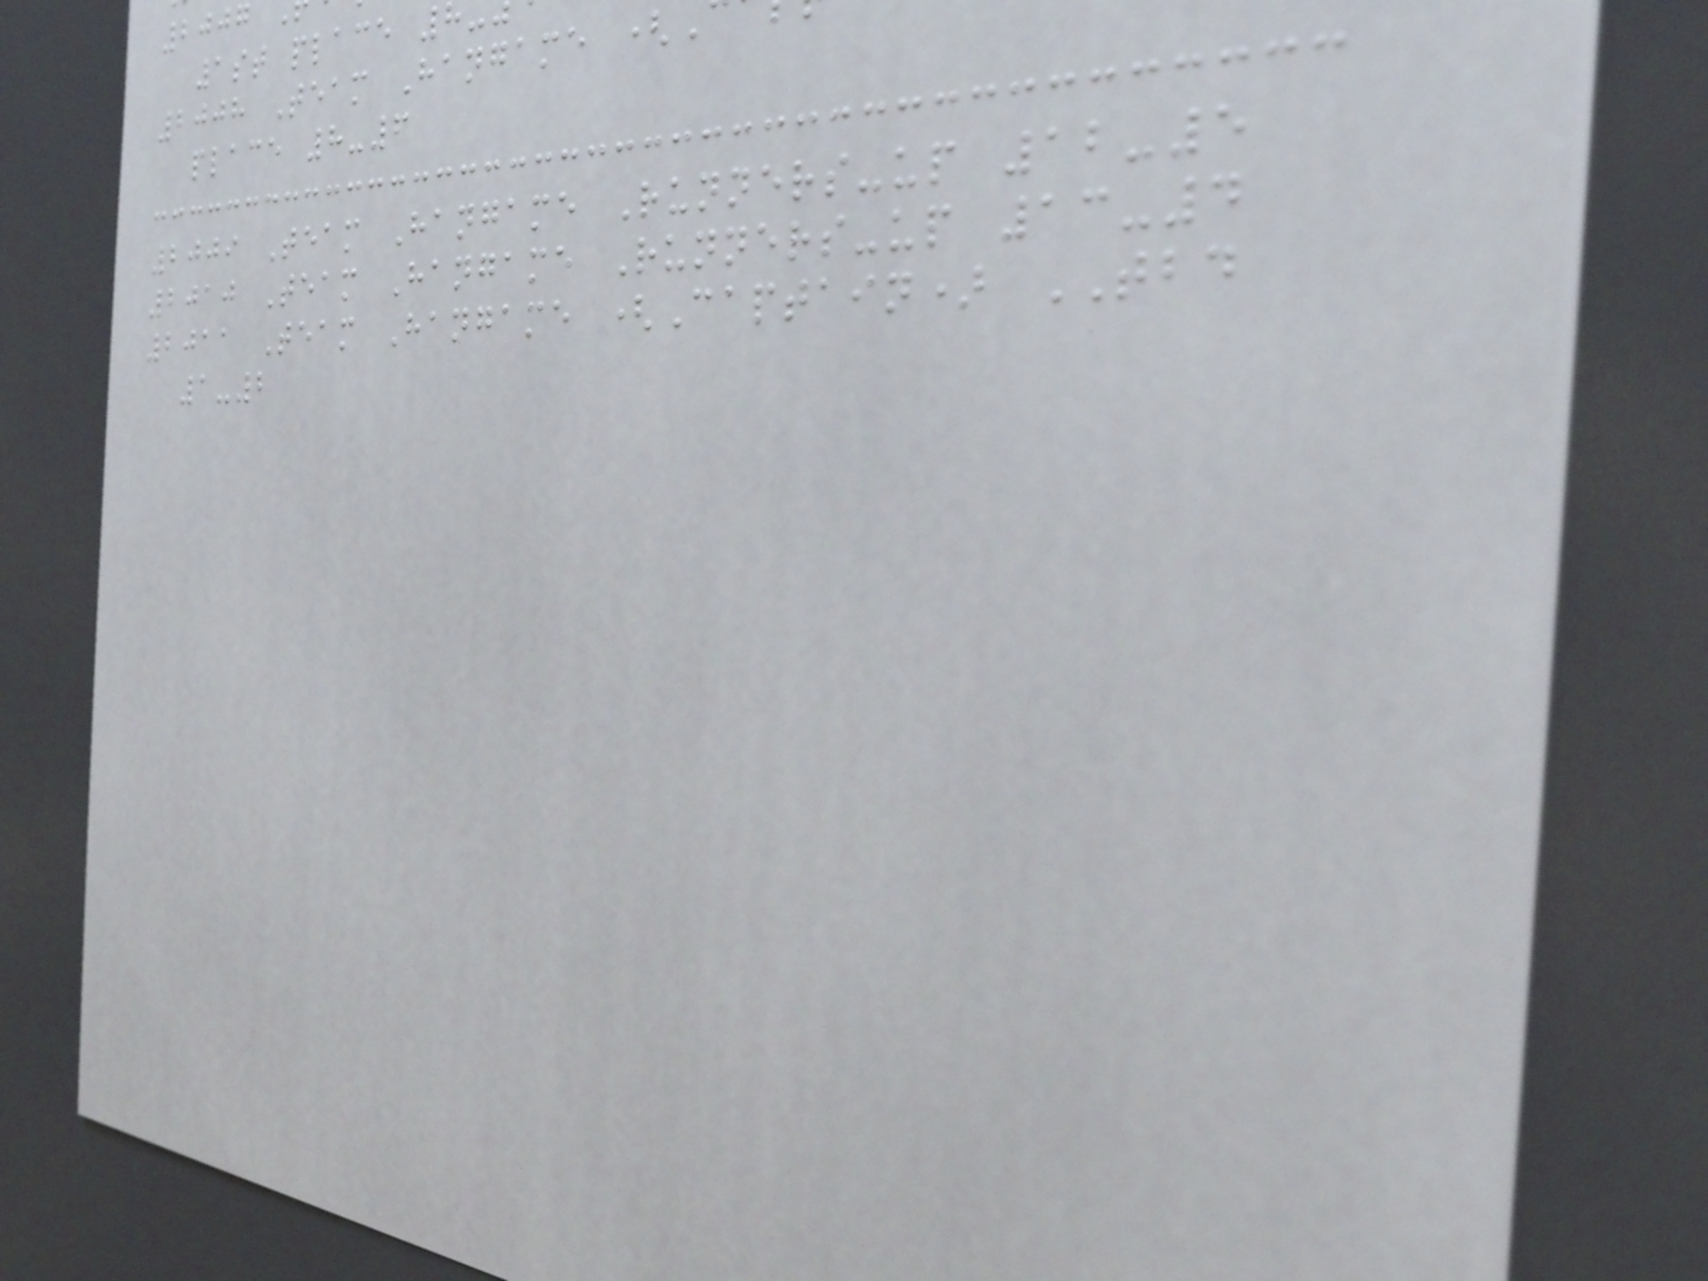1st place 8
2008 Team Hangame (
place 8-6
2009 Team Hangame Runners-up 12-5
2010 Team Hangame Runners-up 13-4
2011 Team Hangame (Captain) TBD
1-2
